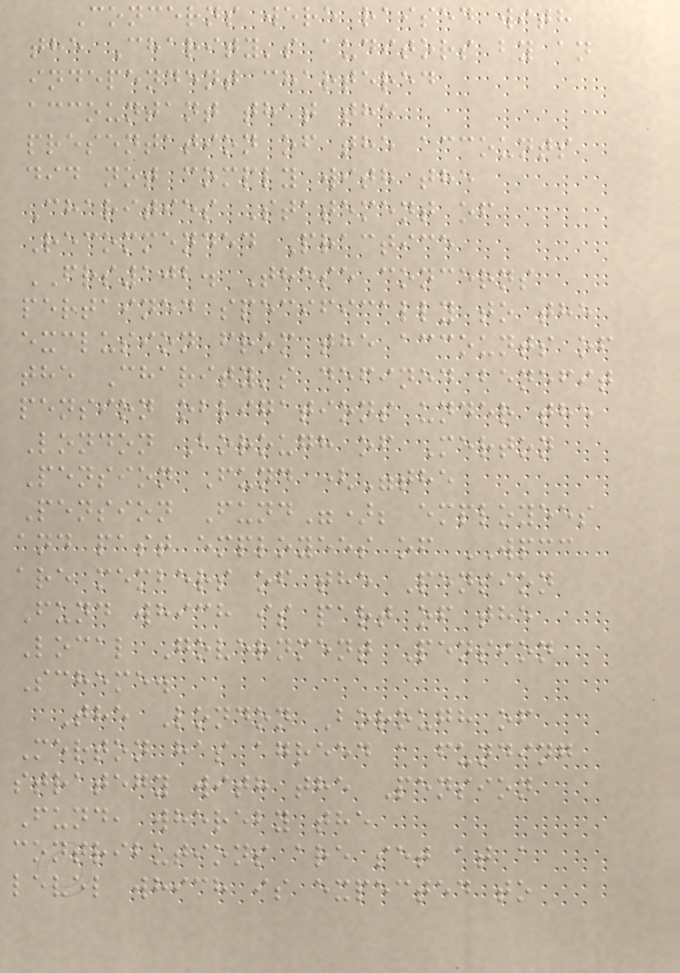Concerns were raised with
the Charity's auditors by an
independent chartered
accountant that the
presentation of the accounts
did not comply with the
Charities Statement of
Recommended Practice
FRS102. These concerns
pertained specifically to the
exclusion from the accounts of
the Charity's defined benefit
pension obligations under the
London Borough of Merton
Pension Fund ("the
Pension Fund"); employees
and past employees of WPCC
are members of the Pension
Fund which is part of the
Local Government Pension
Scheme.
The London Borough of
Merton has agreed a funding
strategy with the Pension
Fund, whereby the
contributions are set at a
level which is expected to
